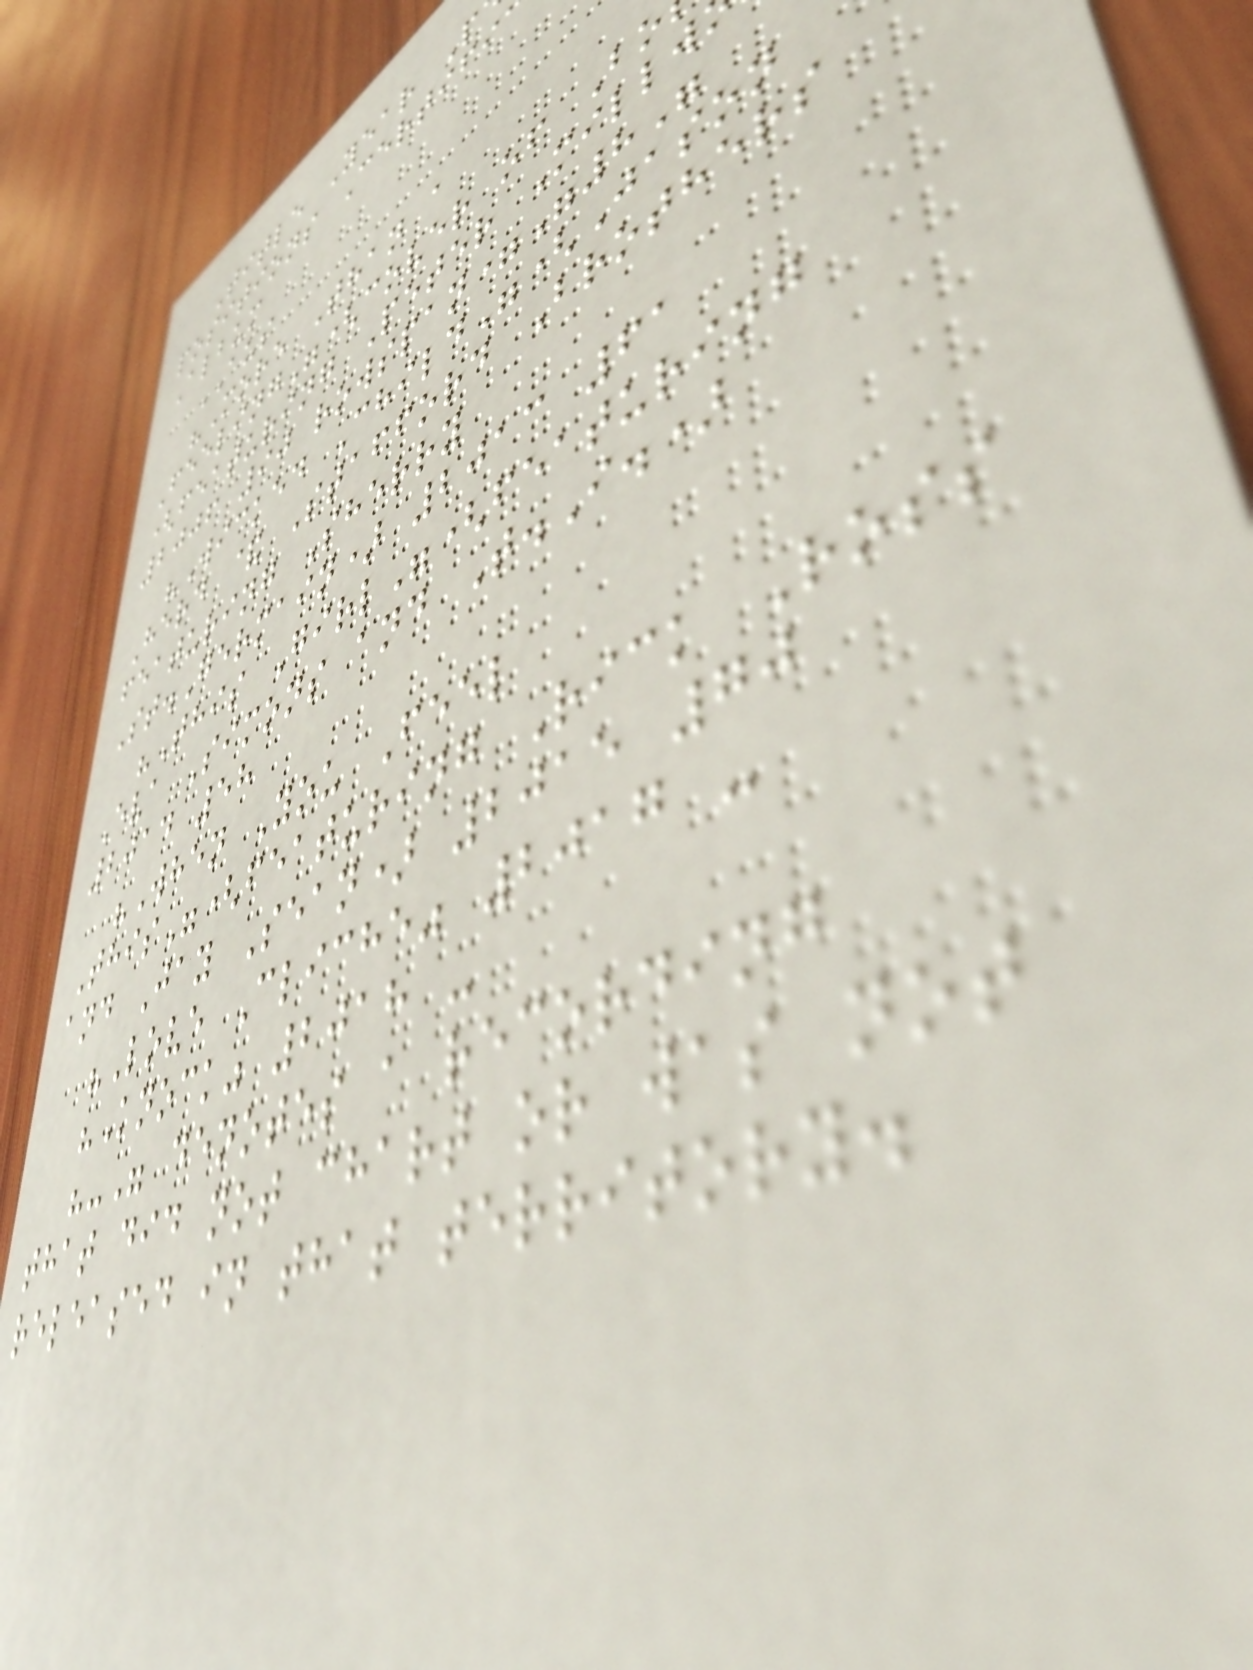Title Year P
positions Certifi
Album
AUS
"More Than a
Feeling"(cover of Bo
(featuring Peter Millw
2006 90 rowspan="8"
"Wicked Child"(Jason
Herd & Stafford Brothers
featuring Sherry
St.Germain) 2013 61
"This Girl"(featuring
Eva Simons and T.I.)
2014 58
"When You Feel
This"(featuring Rick Ross
and Jay Sean) 2015 70
"Love Cliche" 2017 -
"Knock" 2018 -
"-" denotes a recording
that did not chart or was not
released in that territory.
